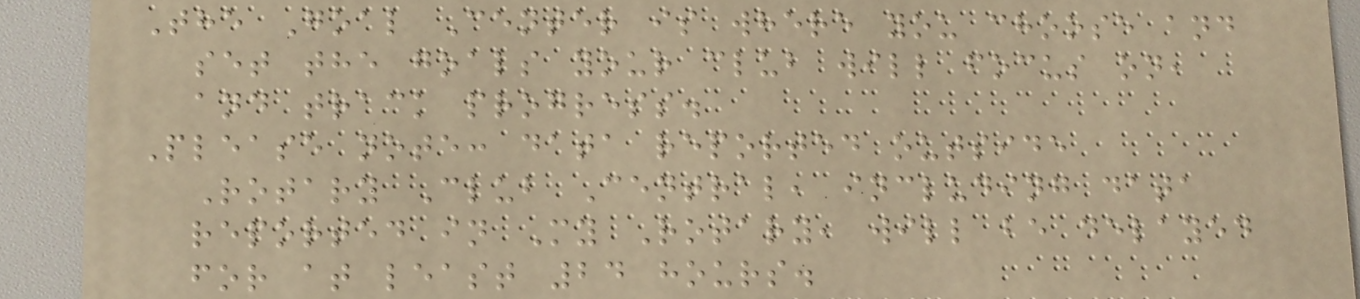The Goal Center is where you choose and
set the goals your club will focus on,
and track progress.
Please note: data reported outside
Rotary Club Central, including data
reported in My Rotary, will be delayed
for at least 24 hours.
